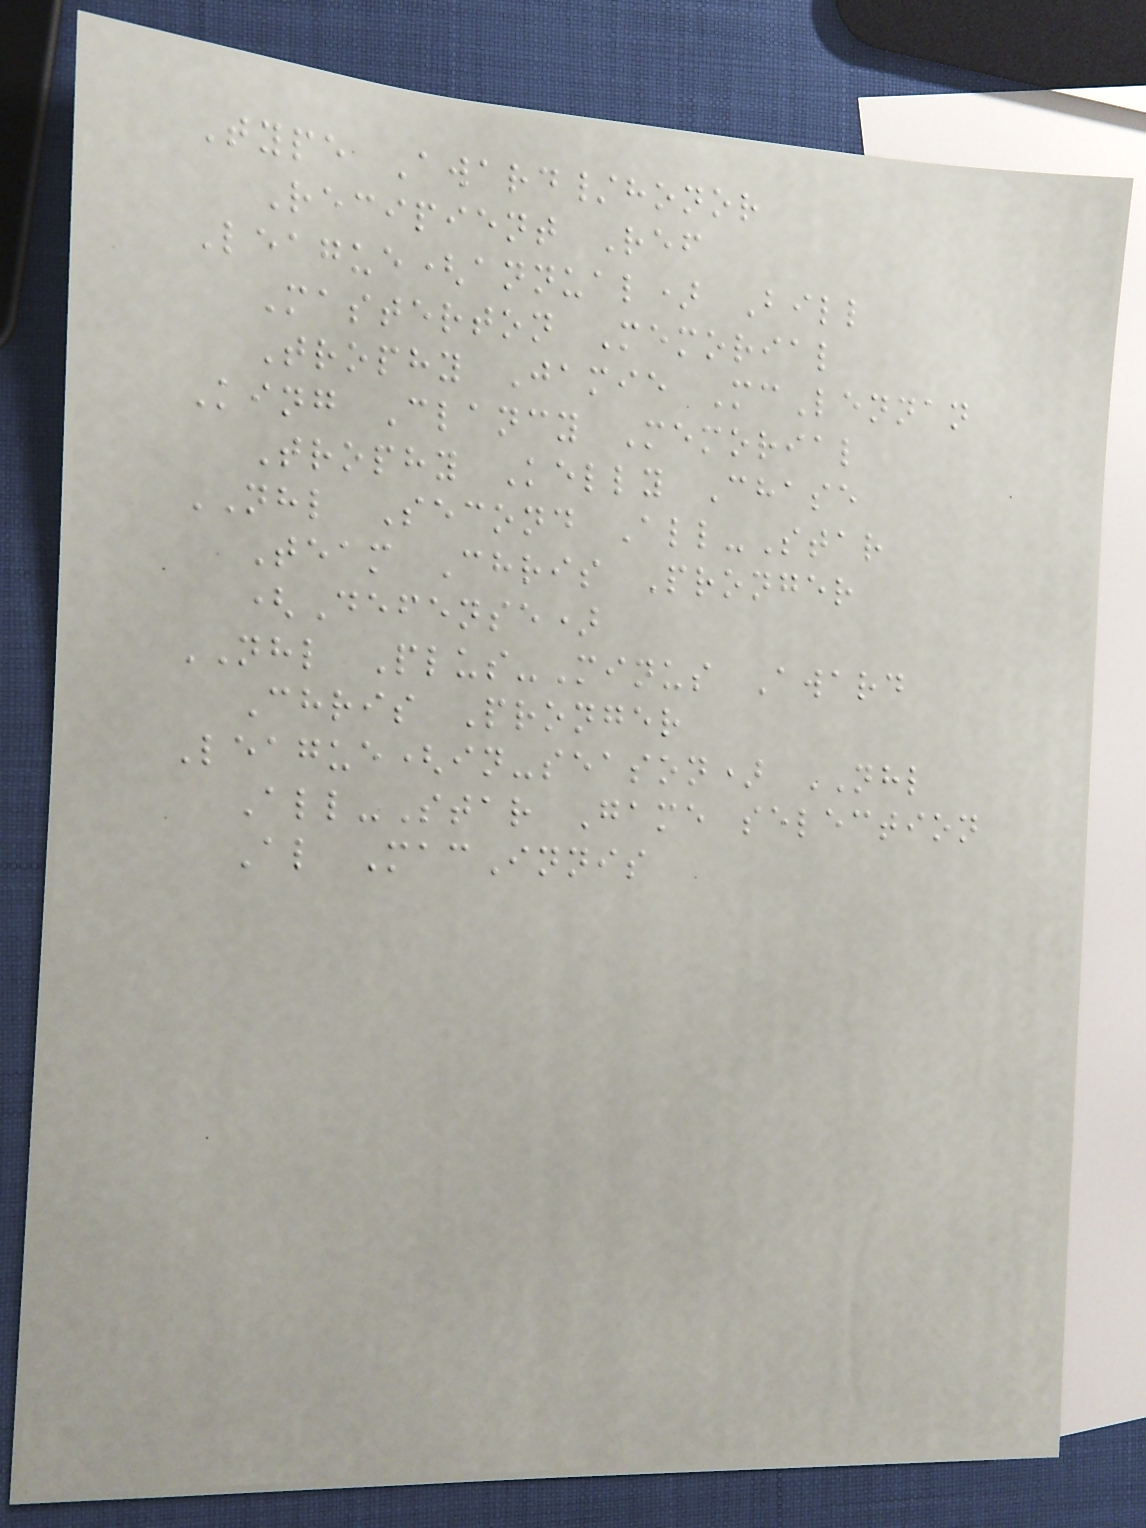Type Award/honor
Recipient Ref
League(annual) Bill
Masterton Memorial
Trophy Jamie McLennan
King Clancy Memorial
Trophy Kelly Chase
NHL Second All-Star
Team Chris Pronger
(Defense)
NHL Plus-Minus Award
Chris Pronger
League(in-season) NHL
All-Star Game selection
Al MacInnis
